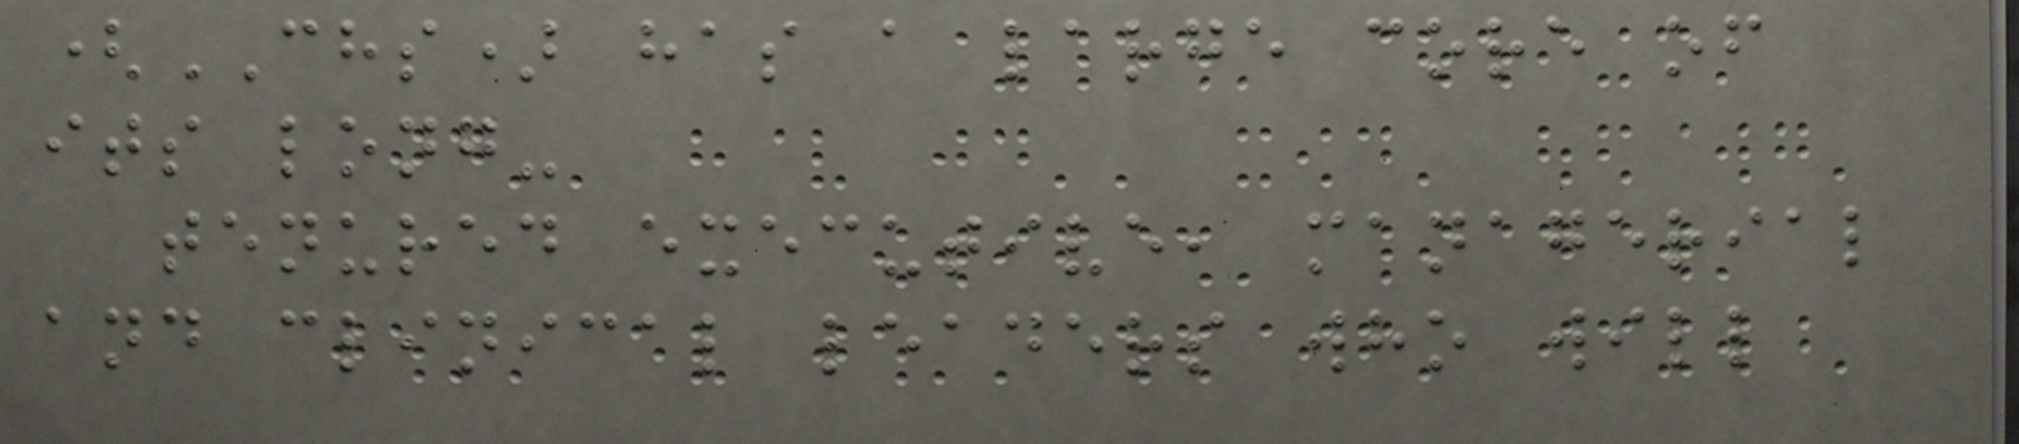(CHS) has a large core of
its long-
tenured executive, managerial
and clinical leaders who will
